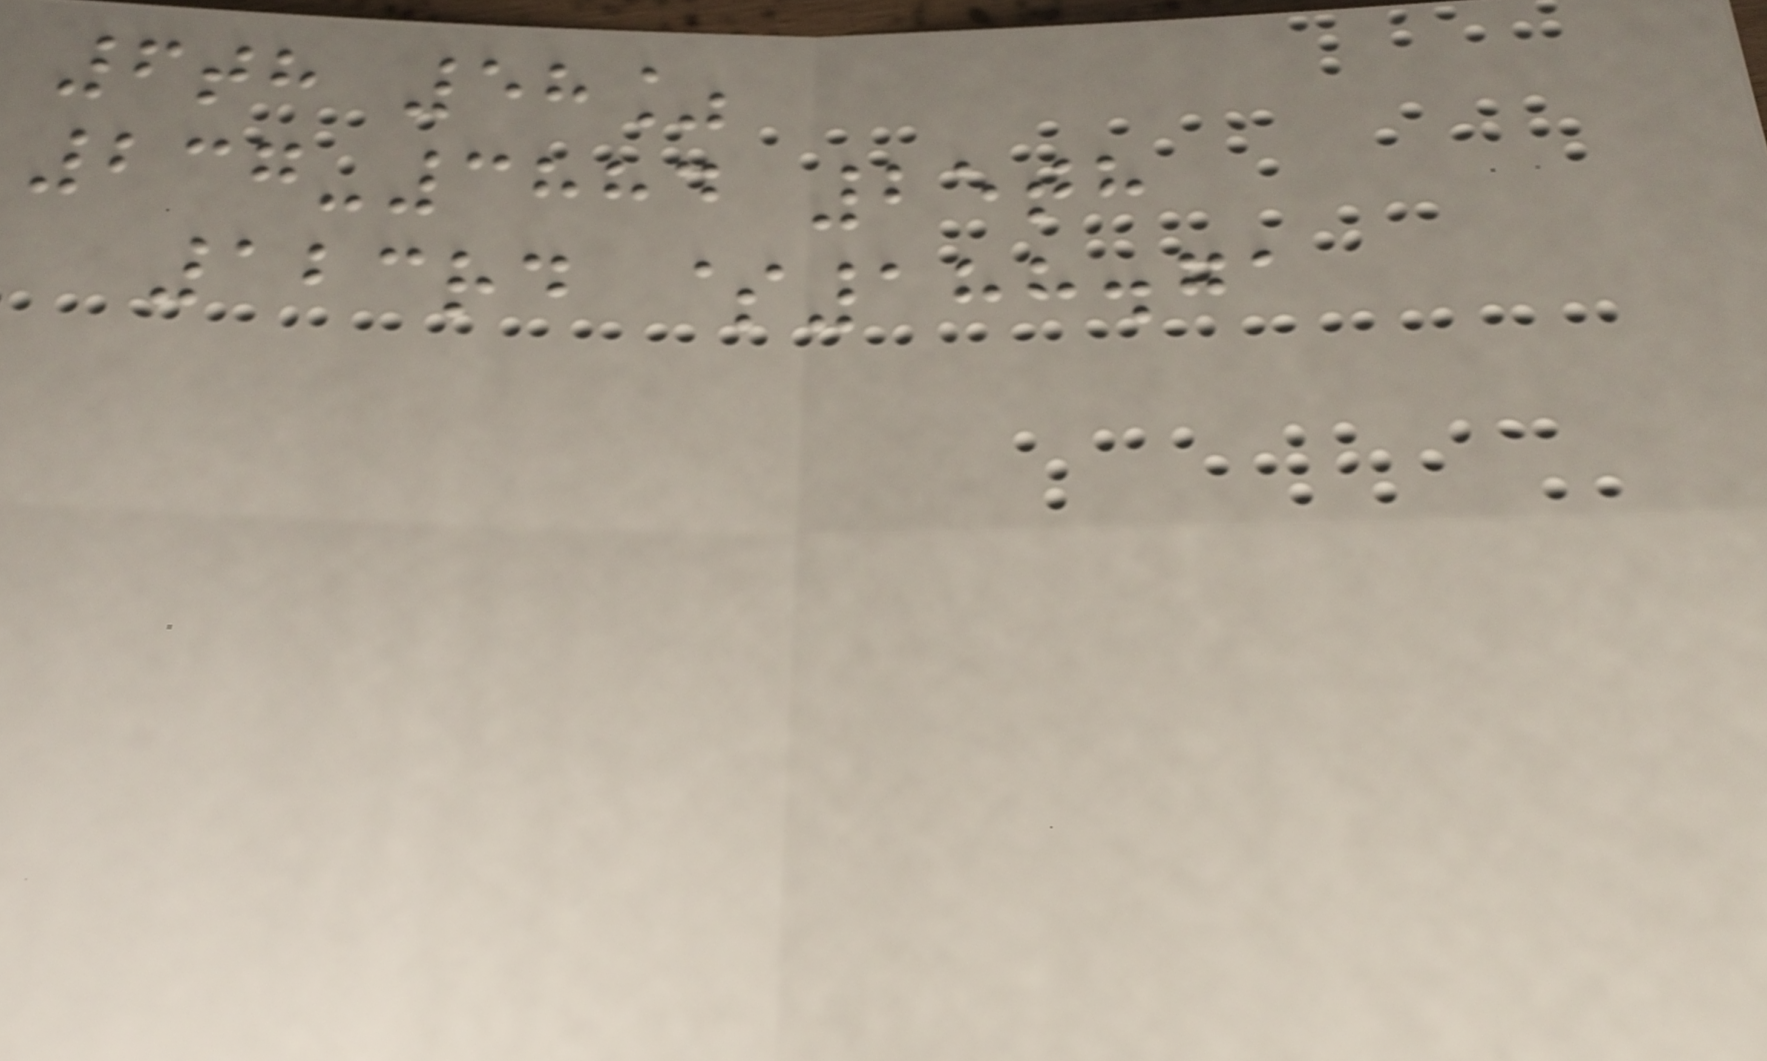6th 58%
237-3884 25th
123rd $188.71
